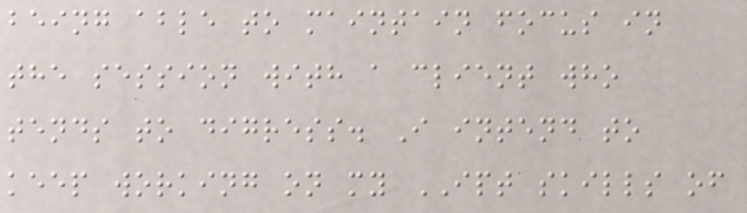being able to maintain focus in
the session with a client who
tends to digress. I intend to
keep working on my IPT skills of
